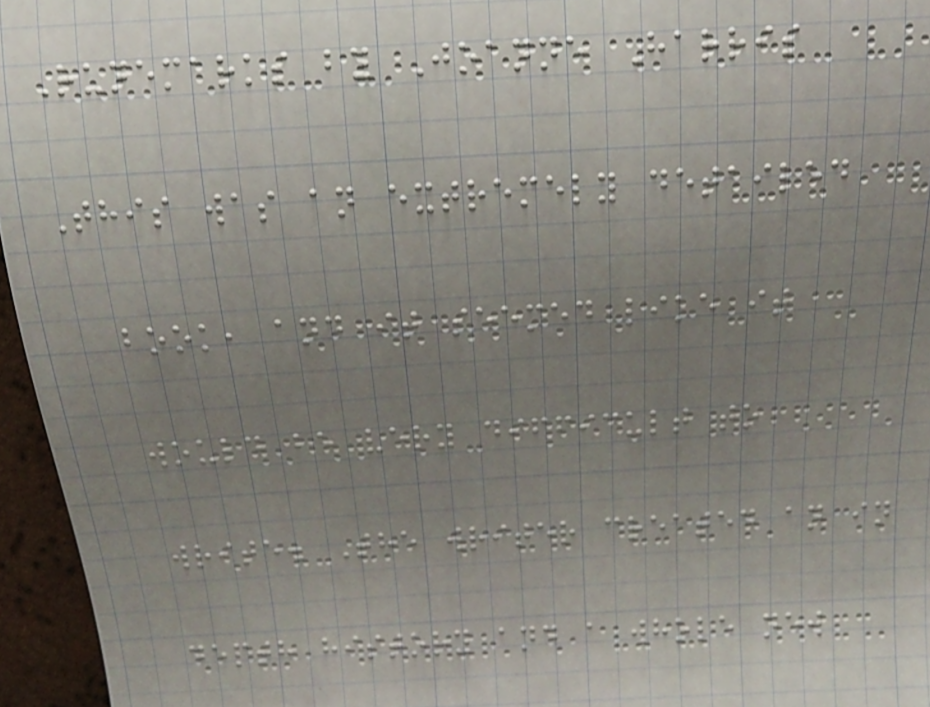Runemarks by Joanne Harris
This was an extremely detailed
book, and it seemed like it
would be very difficult to
write. The writer created an in
depth history and a whole new
